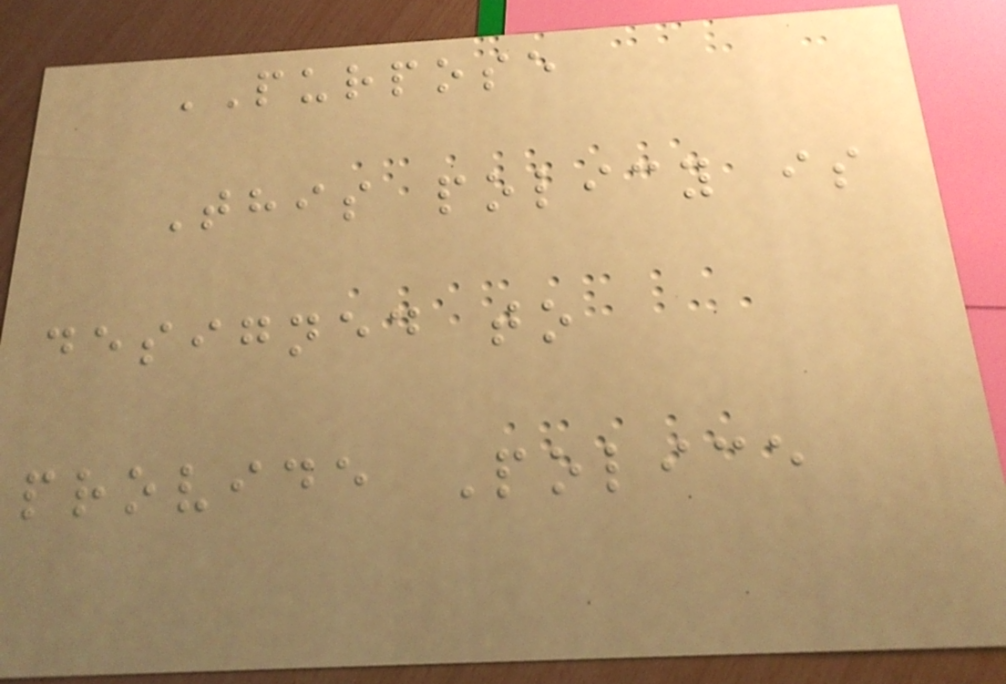PURPOSE
This policy is
designed to
provide Police
